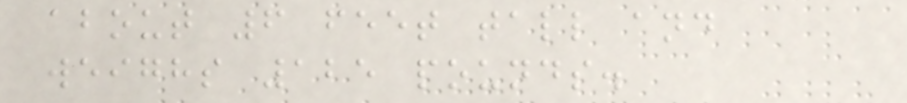about 6 feet tall and
weighs 125 pounds.
